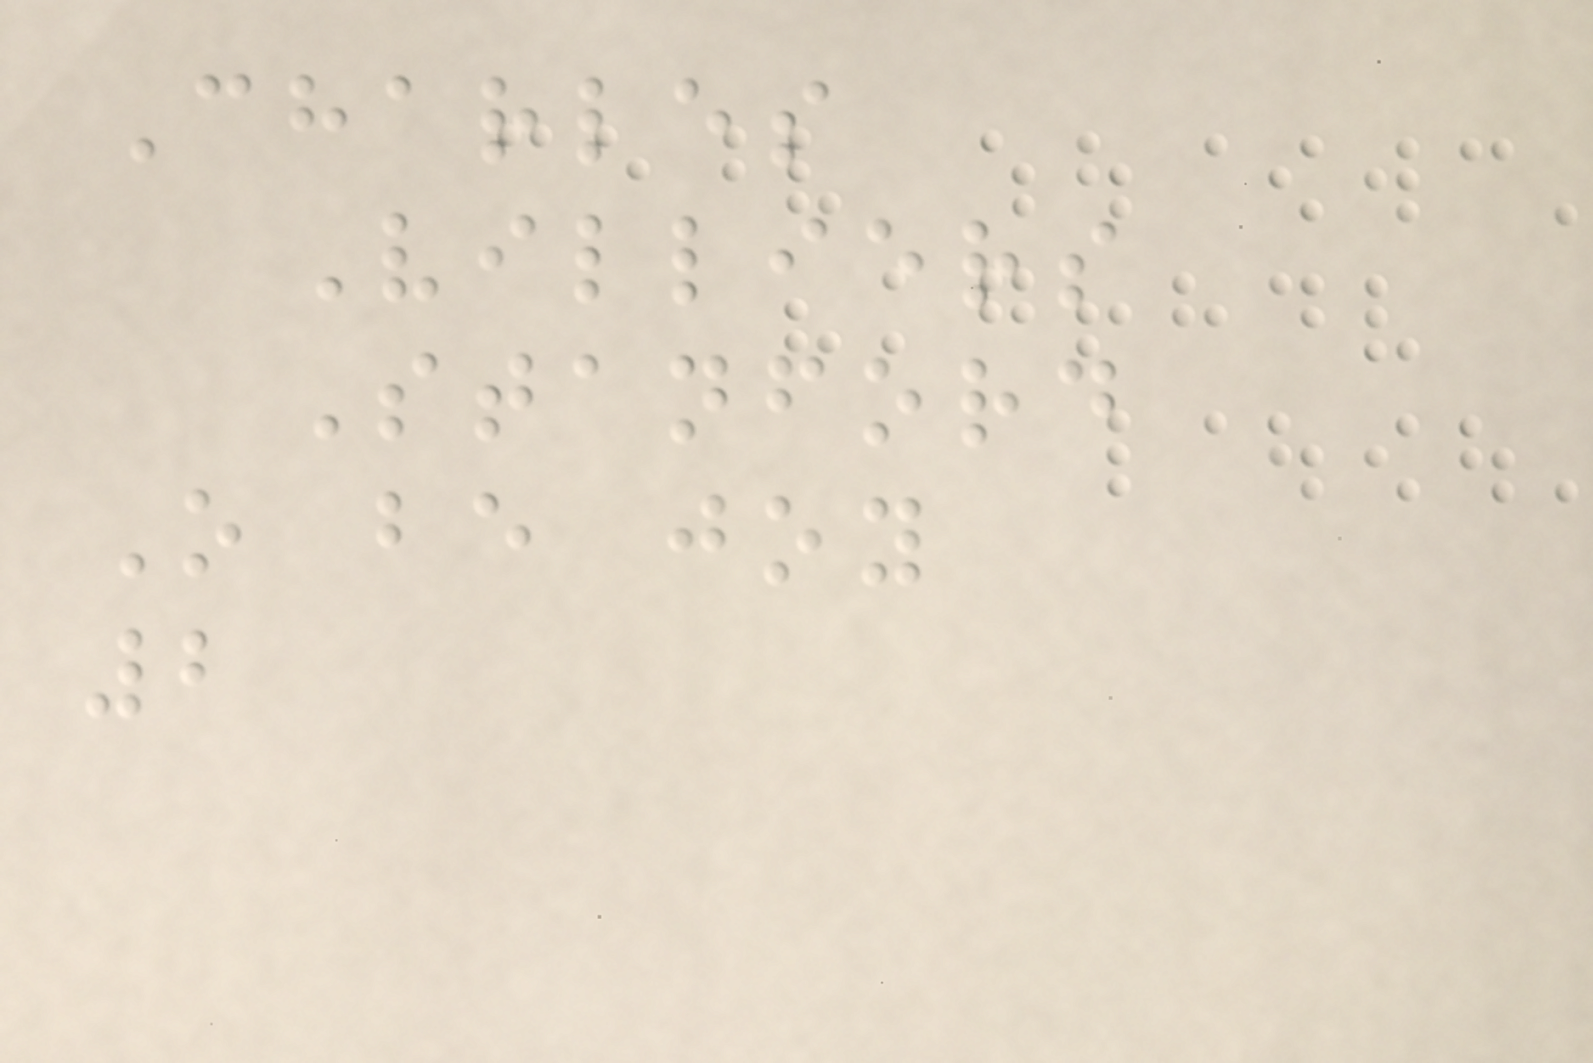Charles
Villiers
Stanford
O be joy
2
